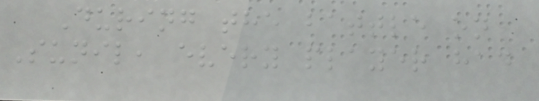During the battle on
Sunil, every player had
